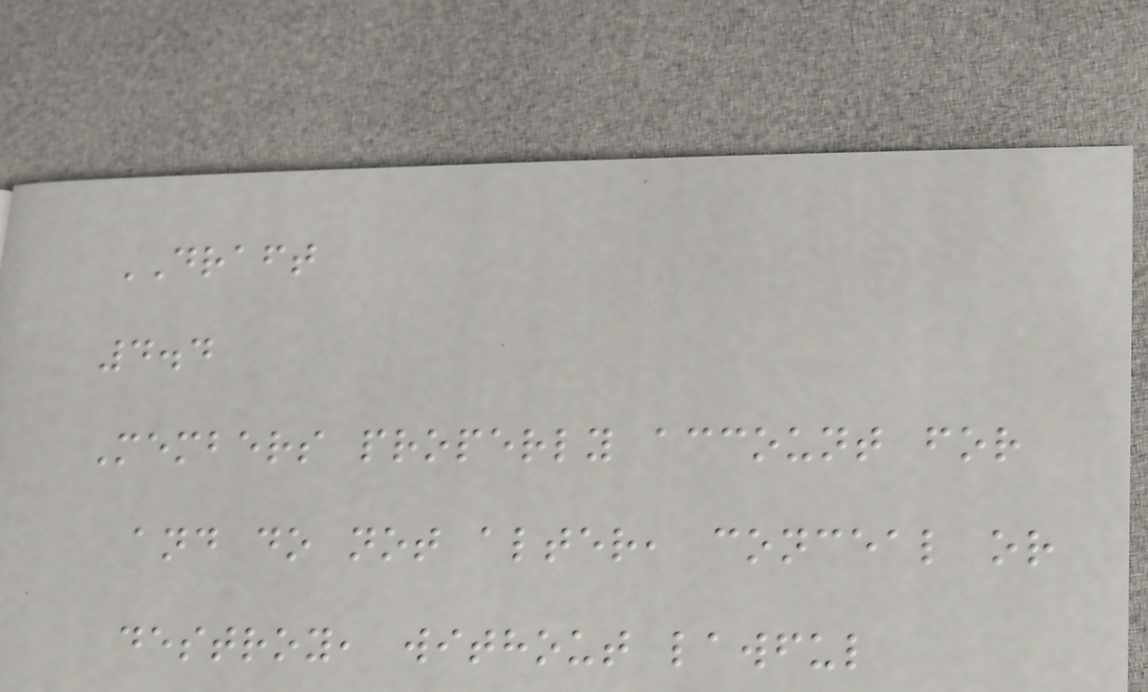DRAFT
4.4
Members properly account for
and do not alter, conceal or
destroy, without lawful
